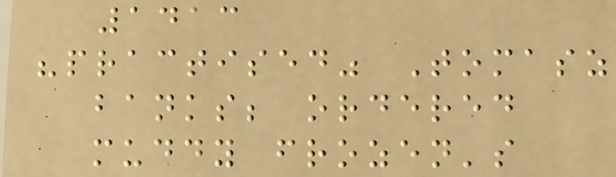1413
"practised" Tomasz
banks; ordered
muddy frozen's
